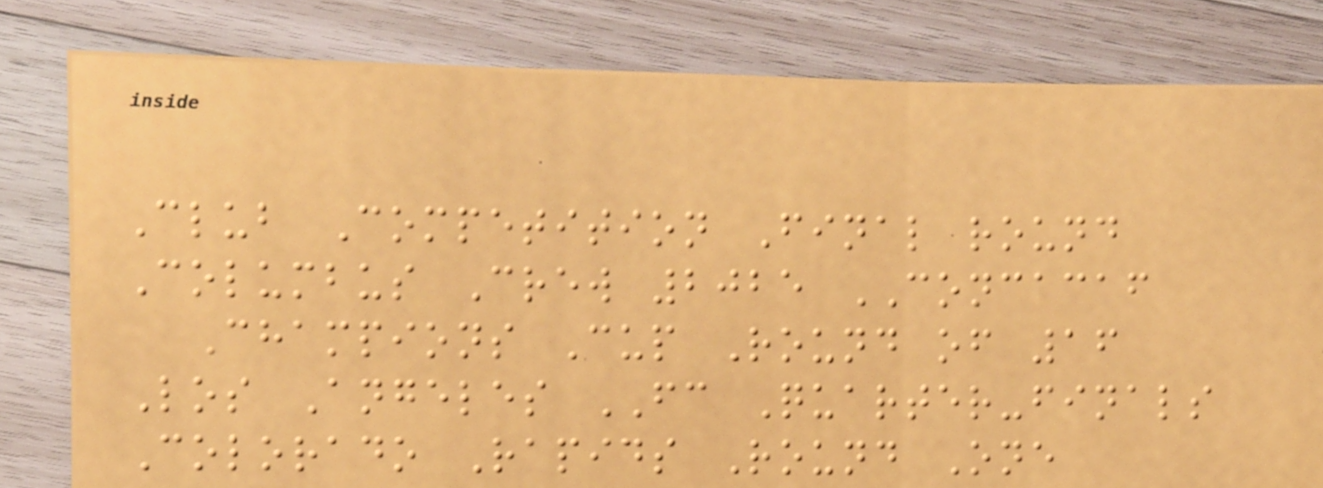Club Competition Final round
Columbus Crew 2025 CONCACAF
Champions Cup Round of 16
Los Angeles FC Quarter-finals
Colorado Rapids Round One
